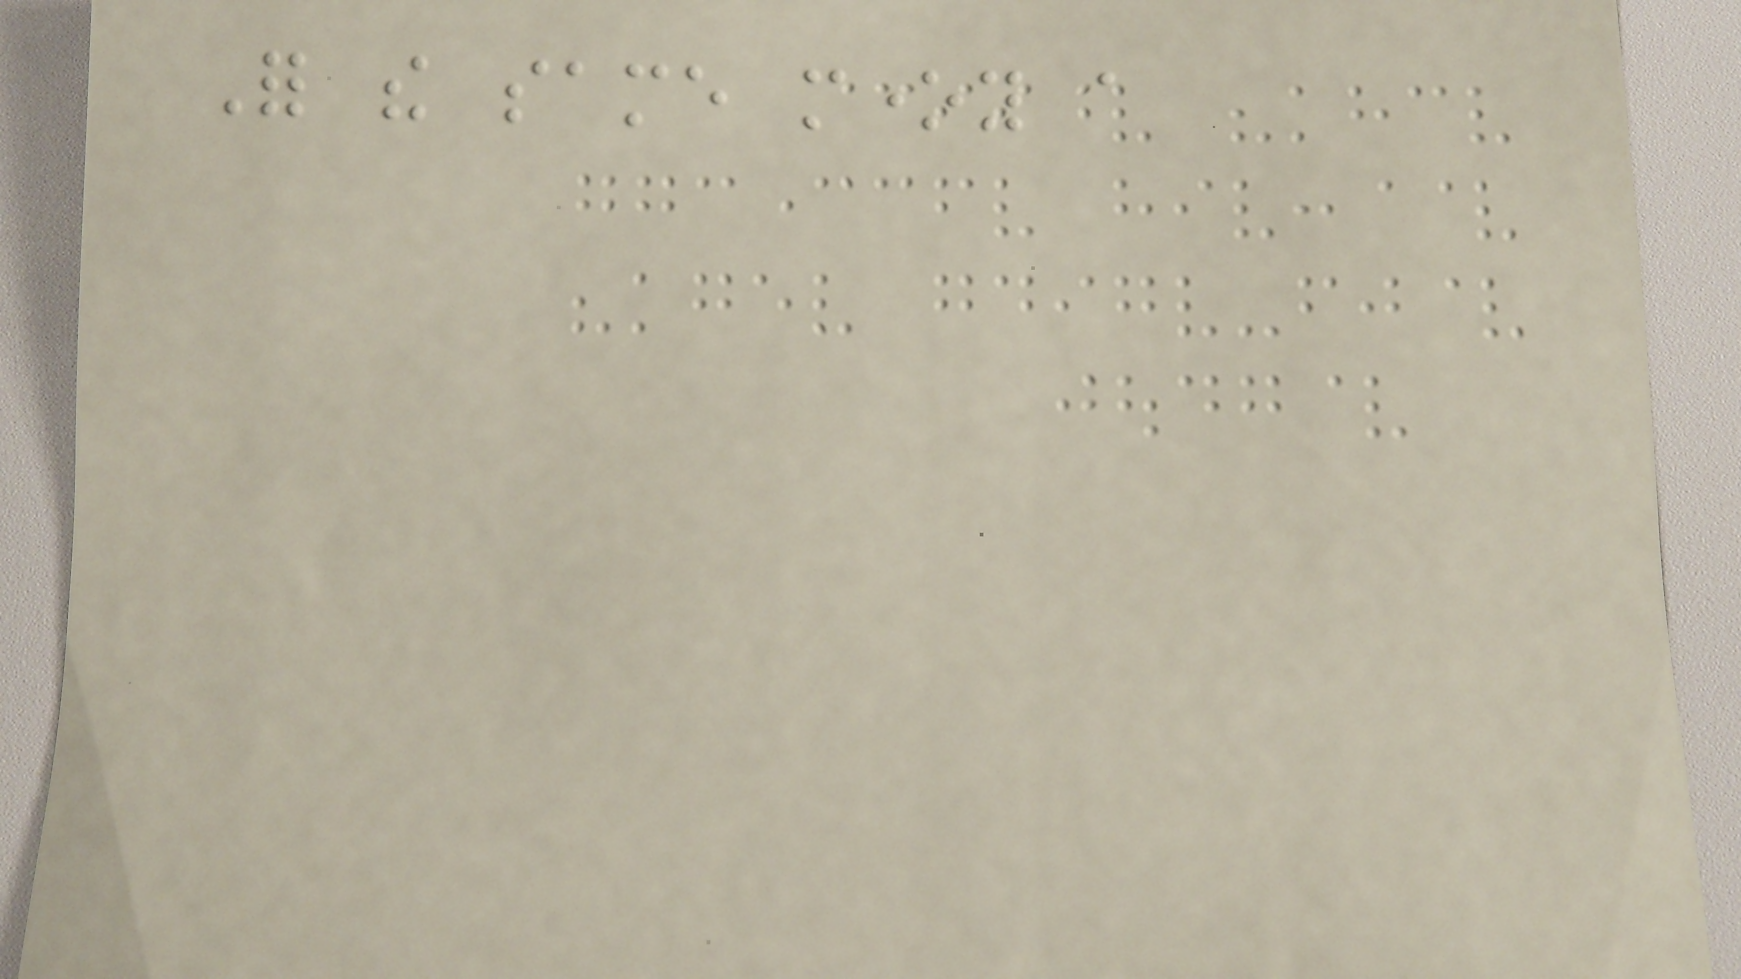For the same money a
